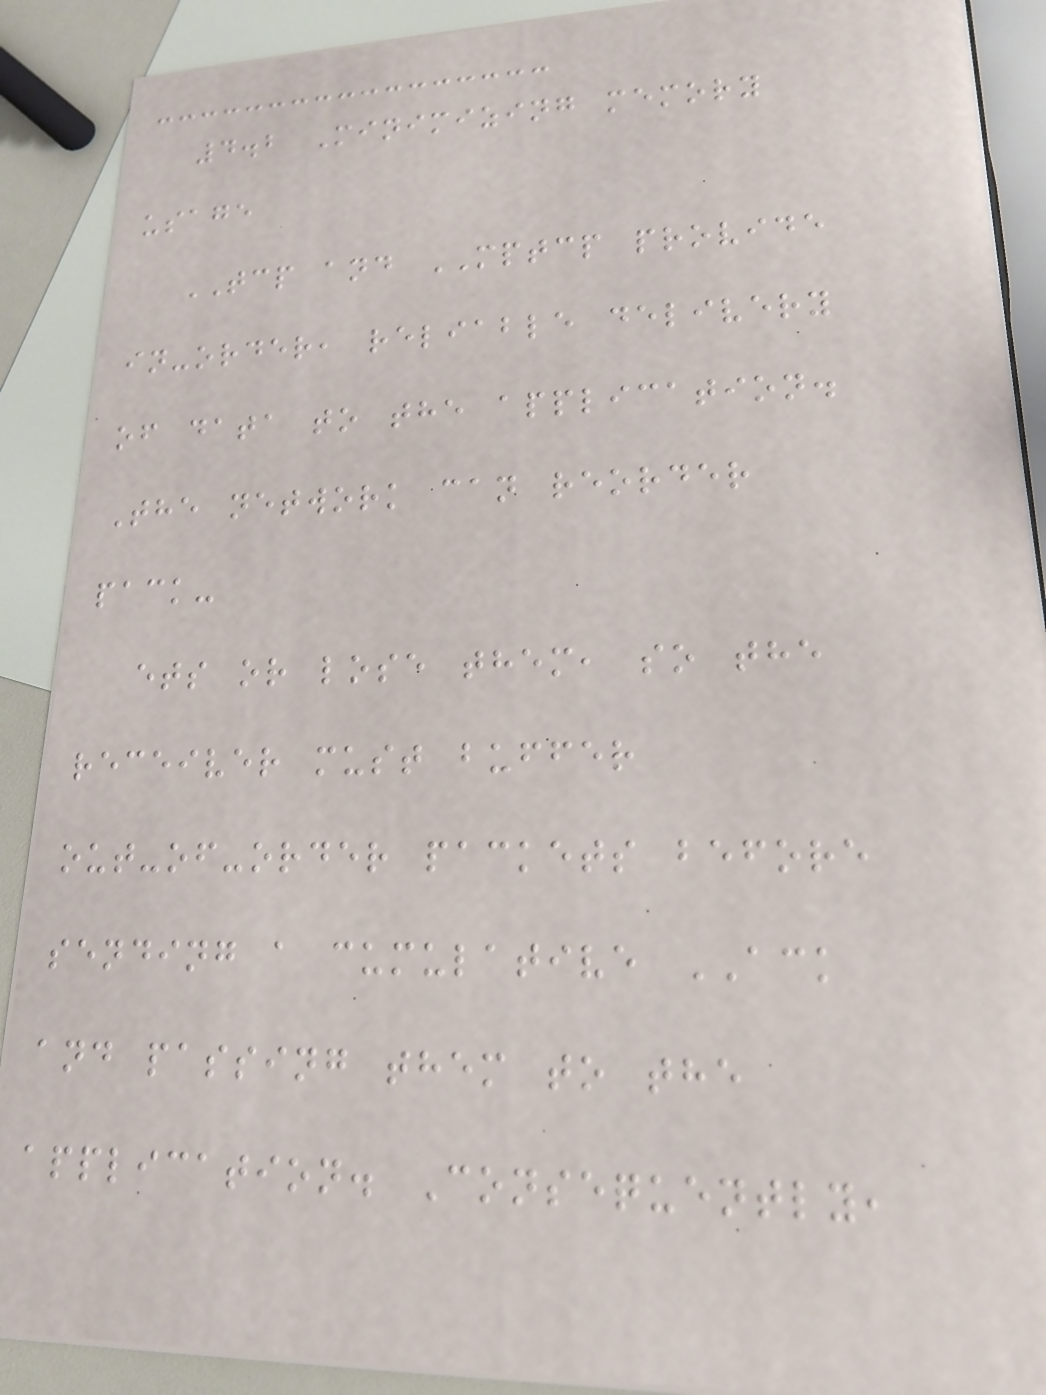4.2 Minimizing memory
usage
TCP and MPTCP provide
in-order, reliable delivery
of data to the application.
The network can reorder
pack-
ets or lose them, so the
receiver must buffer
out-of-order packets before
sending a cumulative ACK
and passing them to the
application. Consequently,
